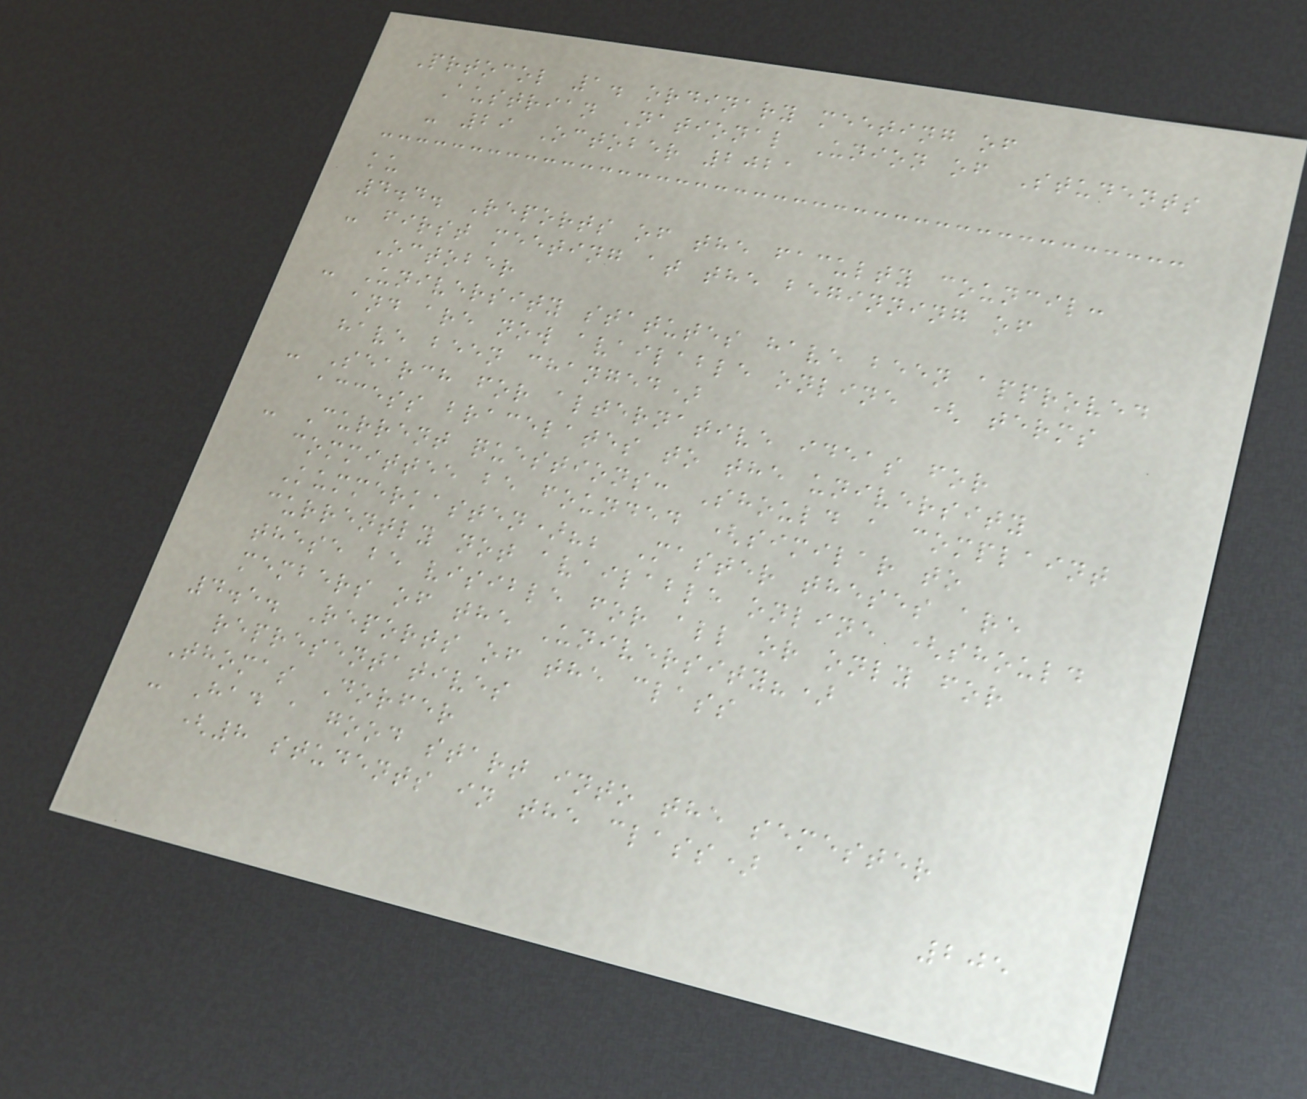Prtocol 1. ordinary meeting of
Austrian National Union of Students
- 29 October 2021
ku
4.4. Reports of the faculty council:
- first meeting at the beginning of
October
- University statutes have been approved
and are now available online ( terms
have been changed)
- Search for alternative ideas for
access bracelates to the university
- Current questions: Should a complaint
committee be founded (similar to
Kummerkasten)?; Master theses are
currently not available online (should
these be visible for all or only for
members of the University?)
4.5. Reports of the class
representatives
Thomas Dorfer
- Had a good start into the semester
(8 students in the class)
205
